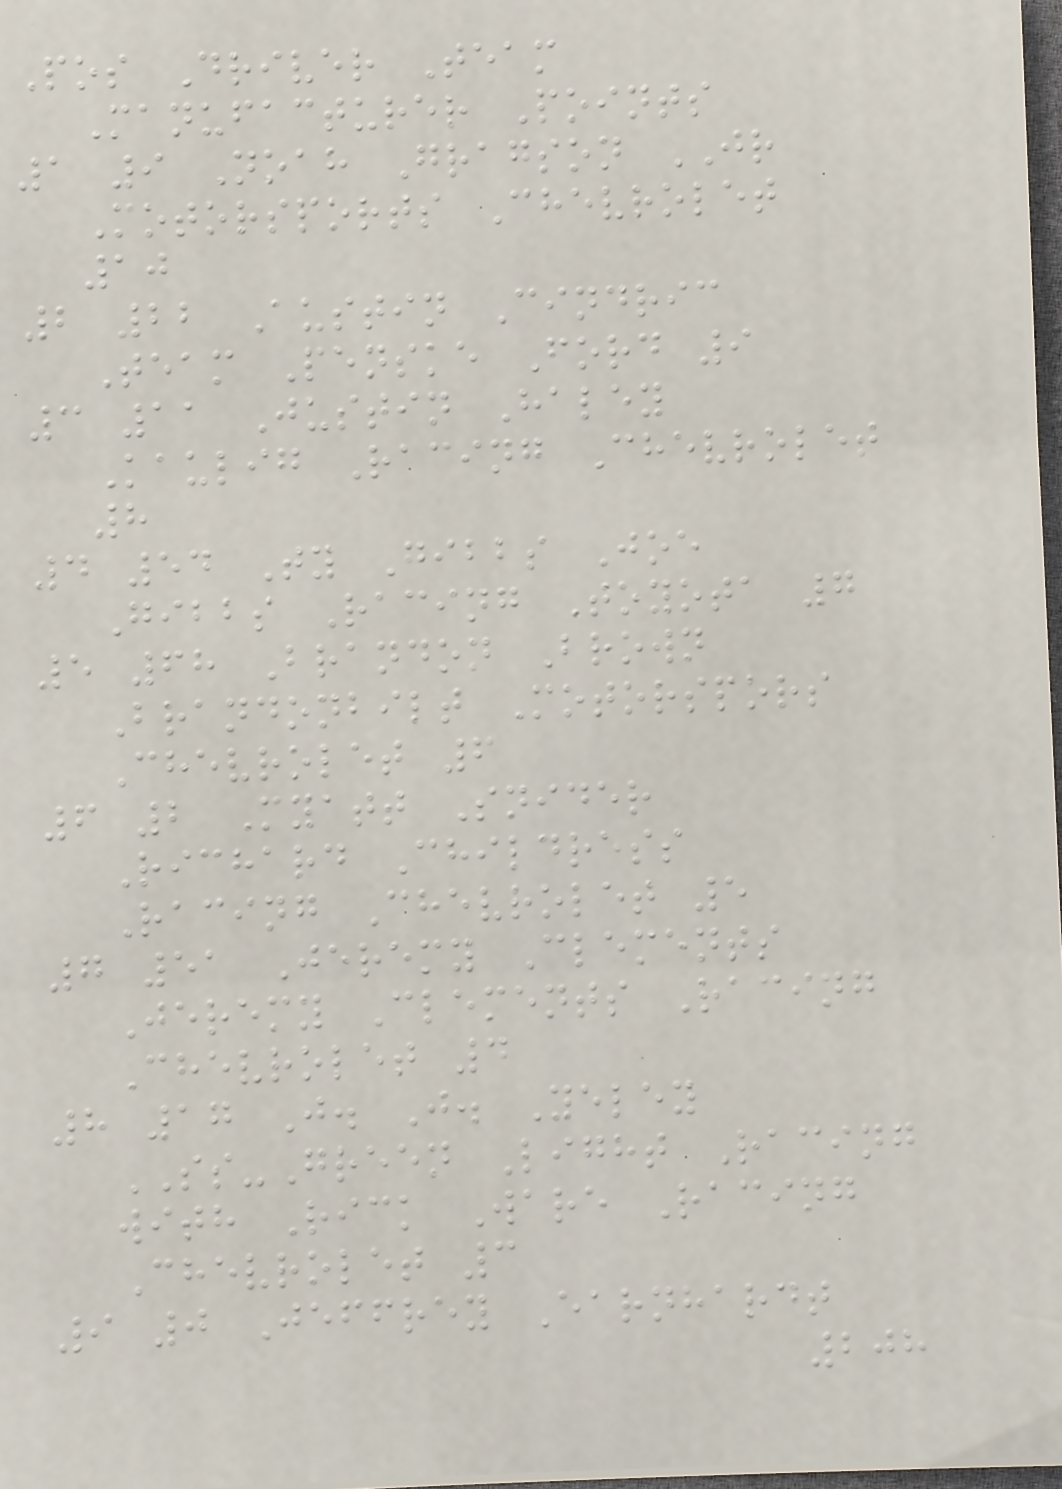Pos Driver Team
Manufacturer Points
1 9 Noah Gragson JR
Motorsports Chevrolet
10
2 22 Austin Cindric
Team Penske Ford 9
3 11 Justin Haley
Kaulig Racing Chevrolet
8
4 54 Ty Gibbs Joe
Gibbs Racing Toyota 7
5 68 Brandon Brown
Brandonbilt Motorspors
Chevrolet 6
6 2 Myatt Snider
Richard Childress
Racing Chevrolet 5
7 51 Jeremy Clements
Jeremy Clements Racing
Chevrolet 4
8 17 J. J. Yeley
SS-Green Light Racing
with Rick Ware Racing
Chevrolet 3
9 0 Jeffrey Earnhardt
208
